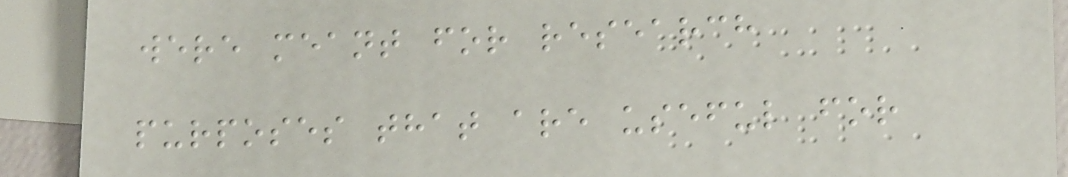were meant for research
purposes that are useful for
